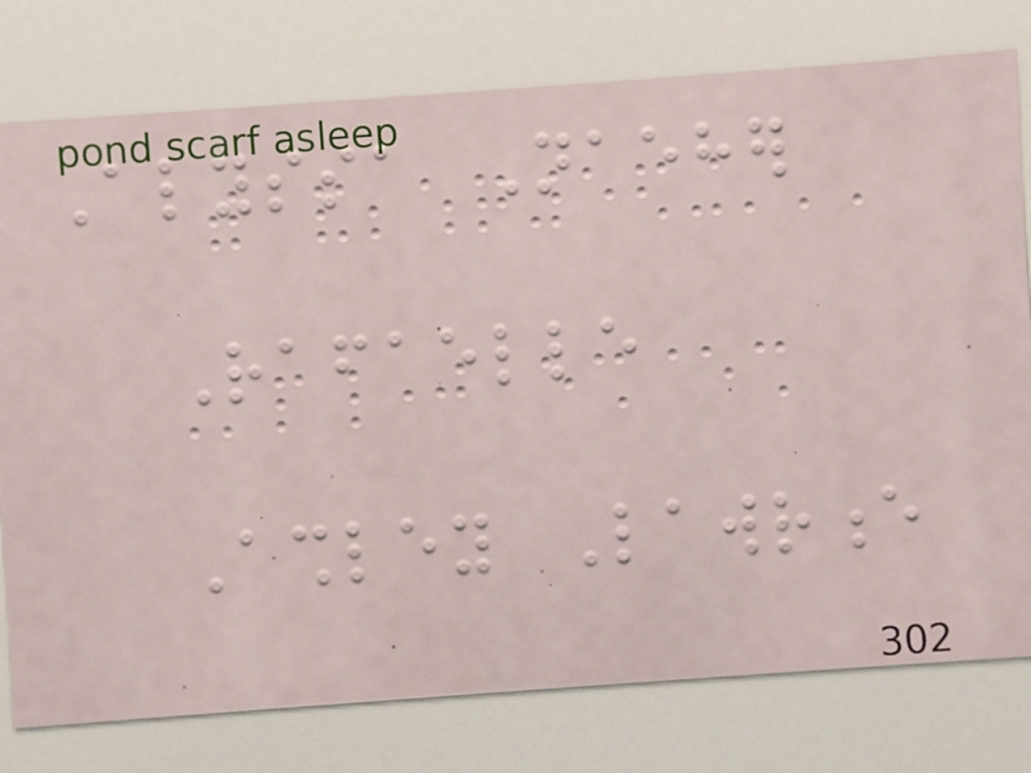Alyssa Naeher
Rafaelle
Ashley Lawrence
